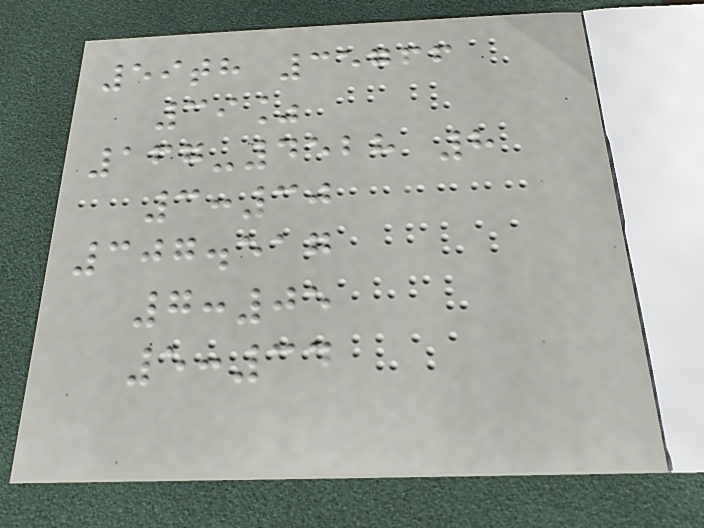59th 35766
39%
167-4528 8
3:30
307.517
7:05
5:34
